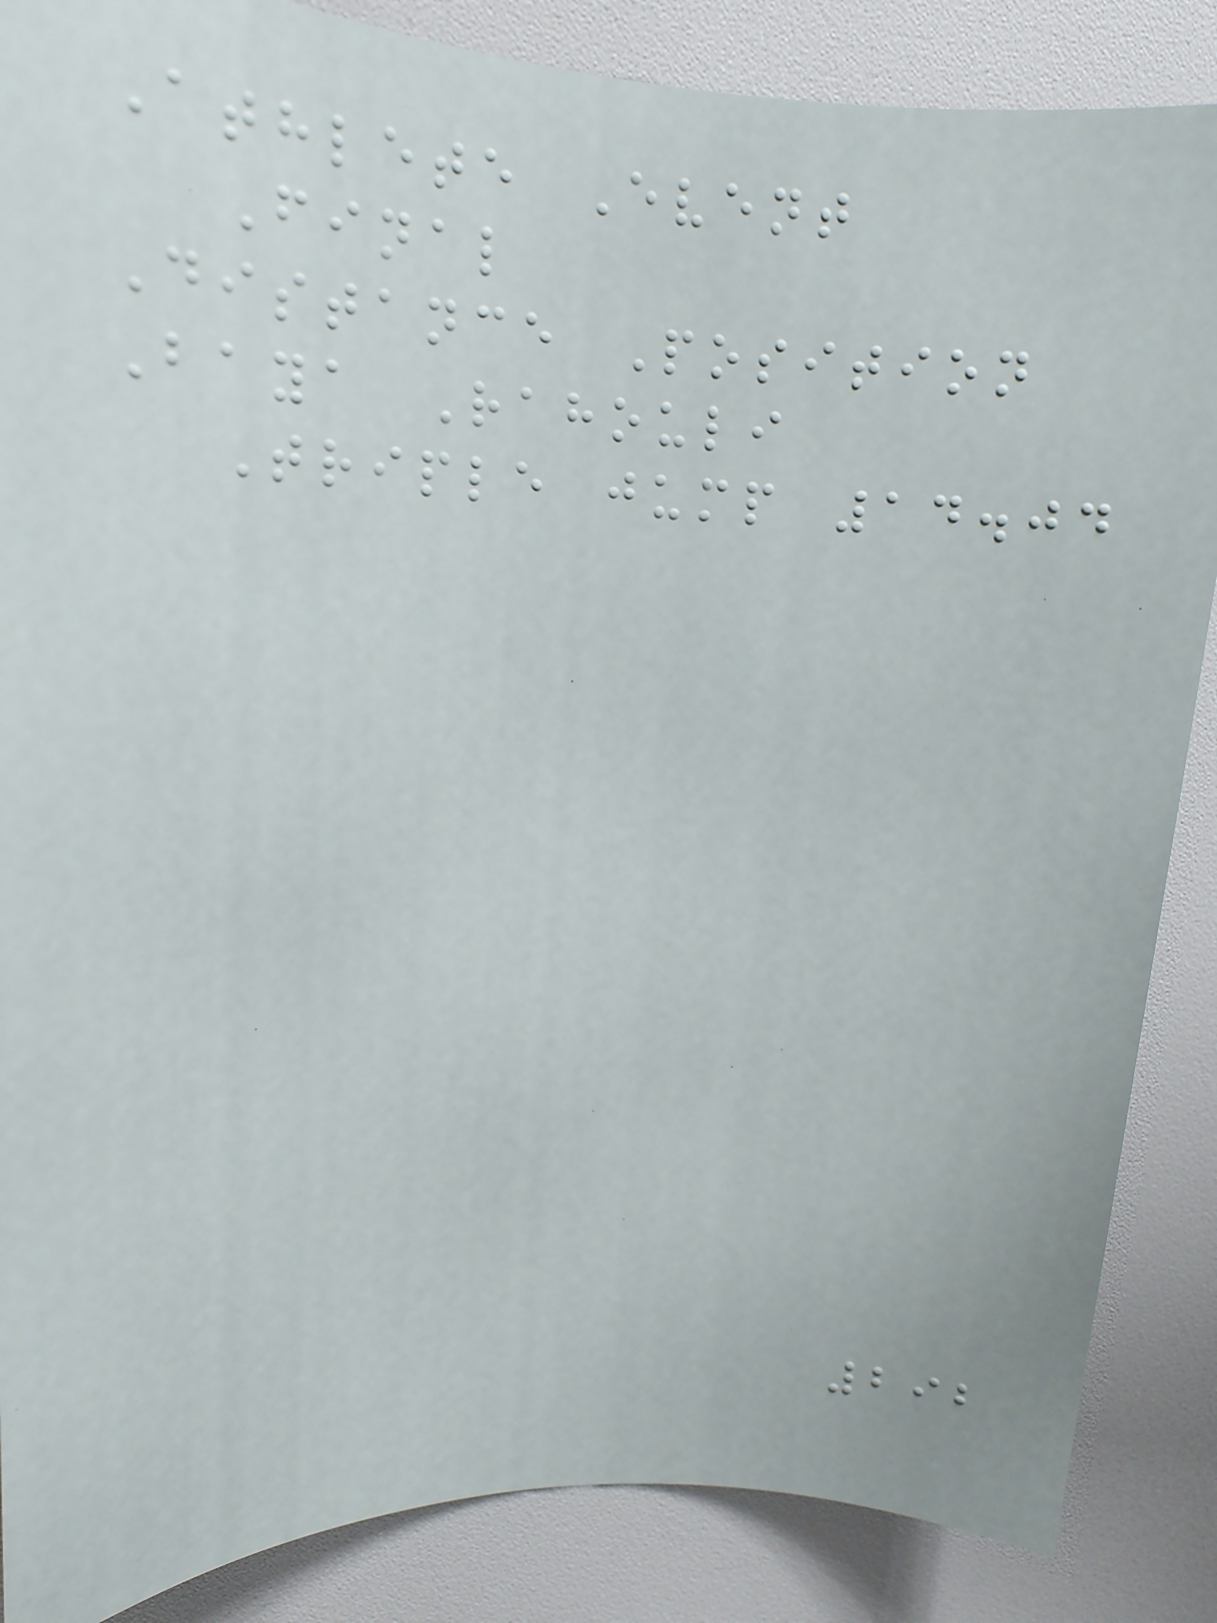Athlete Event
Final
Distance Position
Baya Rahouli
Triple jump 14.04
292
